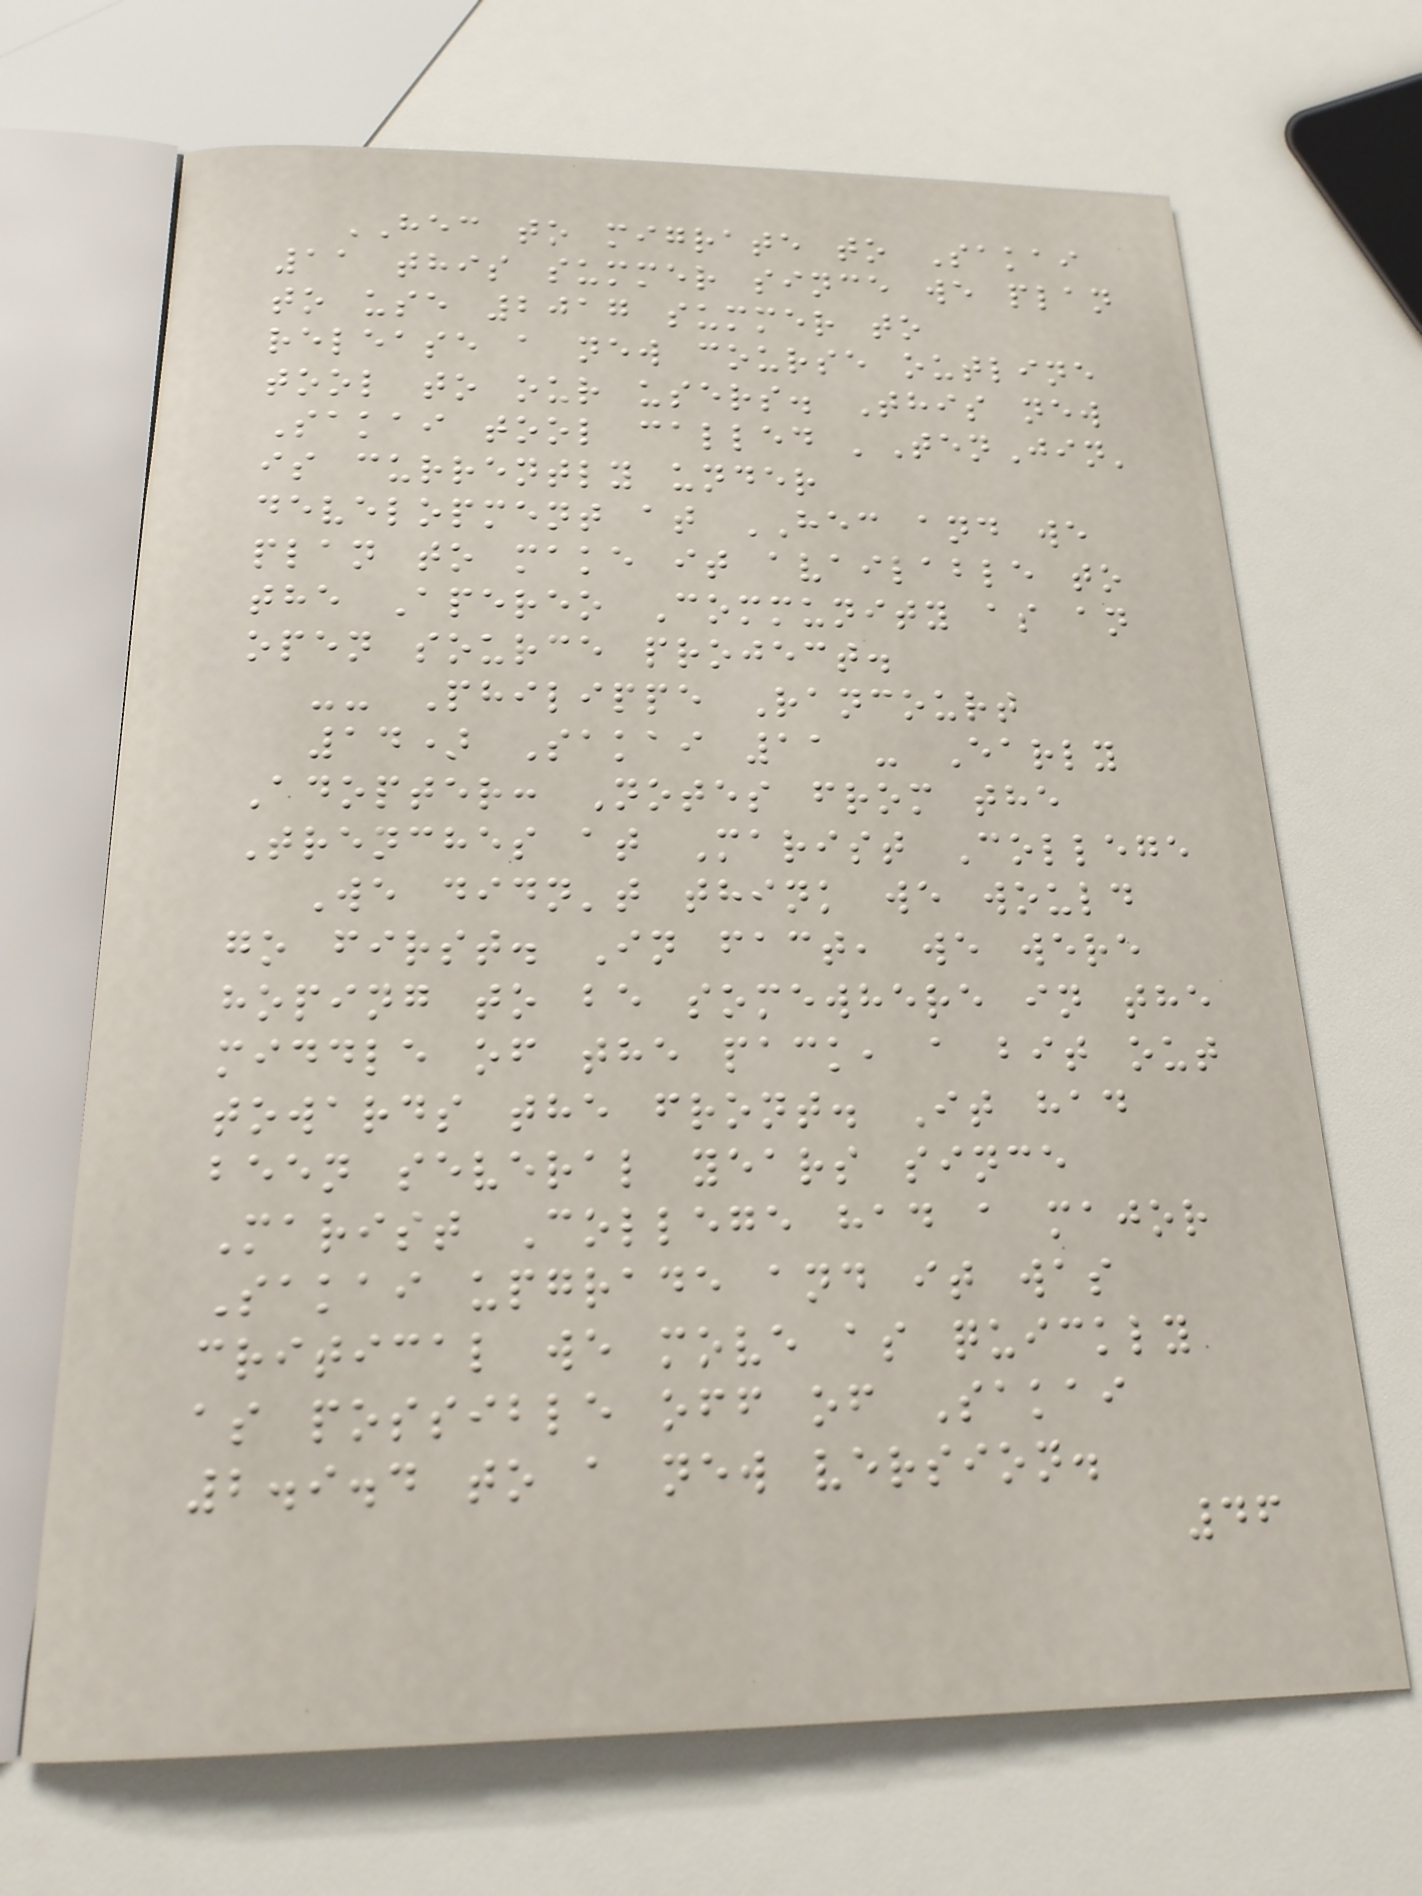HEC to migrate to Sakai
11 this summer since we plan
to use 2017 summer to
release a new course outline
tool to our users. This new
Sakai tool called 'TenJin'
is currently under
development at HEC and we
plan to make it available to
the Apereo Community as an
open source project.
-- Philippe Rancourt
14) Sakai 11 - Early
Adopter: Notes from the
Trenches at Marist College
We didn't think we would
go first. In fact, we were
hoping to be somewhere in the
middle of the pack, a bit out
towards the front. It had
been several years since
Marist College had a major
Sakai upgrade and it was
critical we move as quickly
as possible off of Sakai
2.9.4 to a new version.
46
